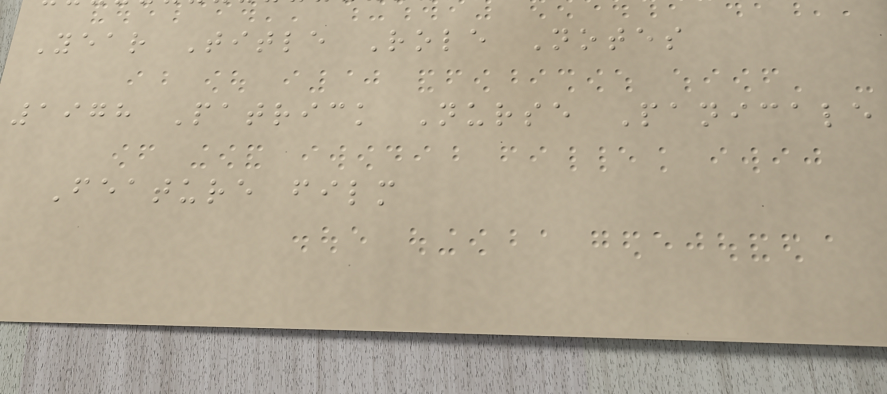Year Title Role Notes
1978 Patrick Nurse Panicale
Feature film
